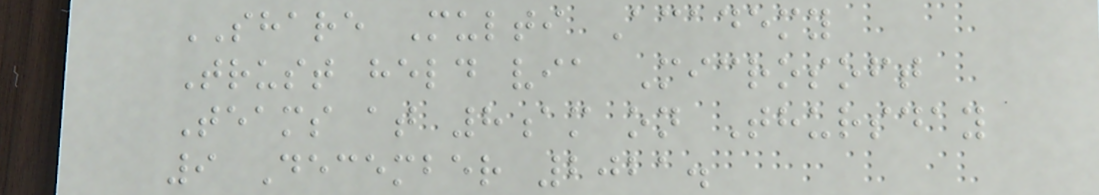SHARE Multi Academy
Trust held via Microsoft
Teams at 8am on Thursday
9 December 2021.
